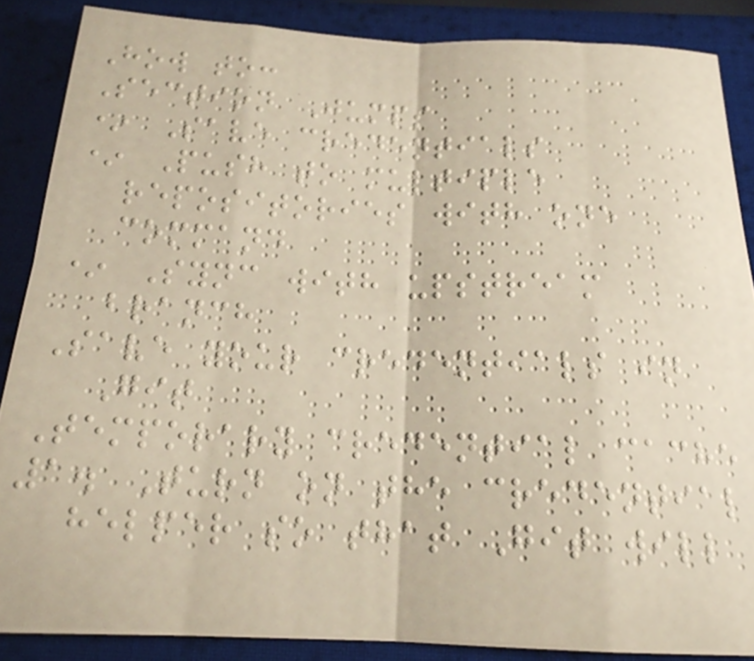How to:
Section Jumps
* Save credentials
* Push to multiple
repositories with one
command
* Sync with upstream
branch
Save your credentials in
Git
Temporary credential cache
1. Turn on the credential
helper so that Git will
